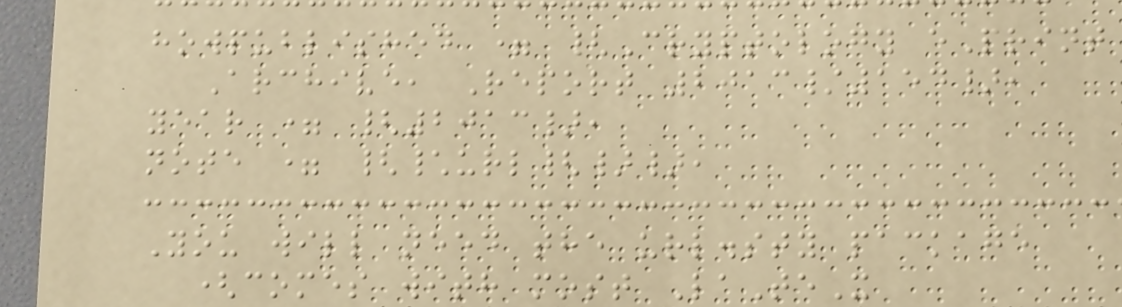howpublished = {Cryptology ePrint
Archive, Report 2013/154},
year = {2013},
note = {\url{}},
You will need the url.sty package
(comes with most LaTeX
